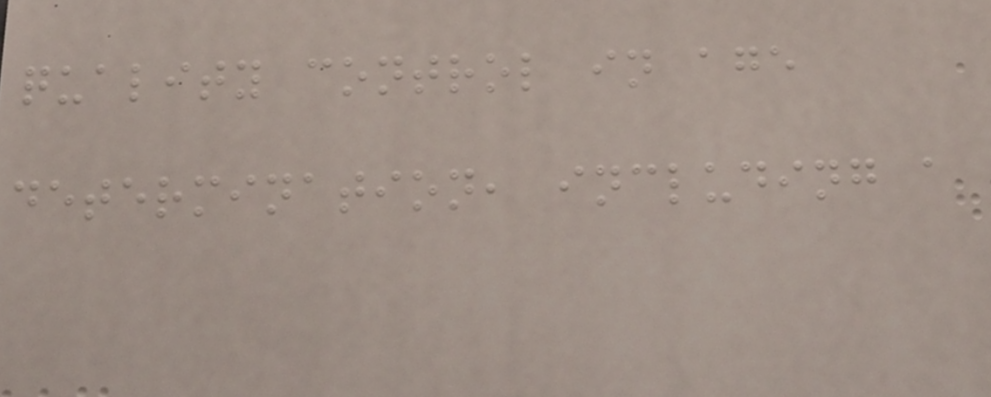quality control in age
determination, including a
